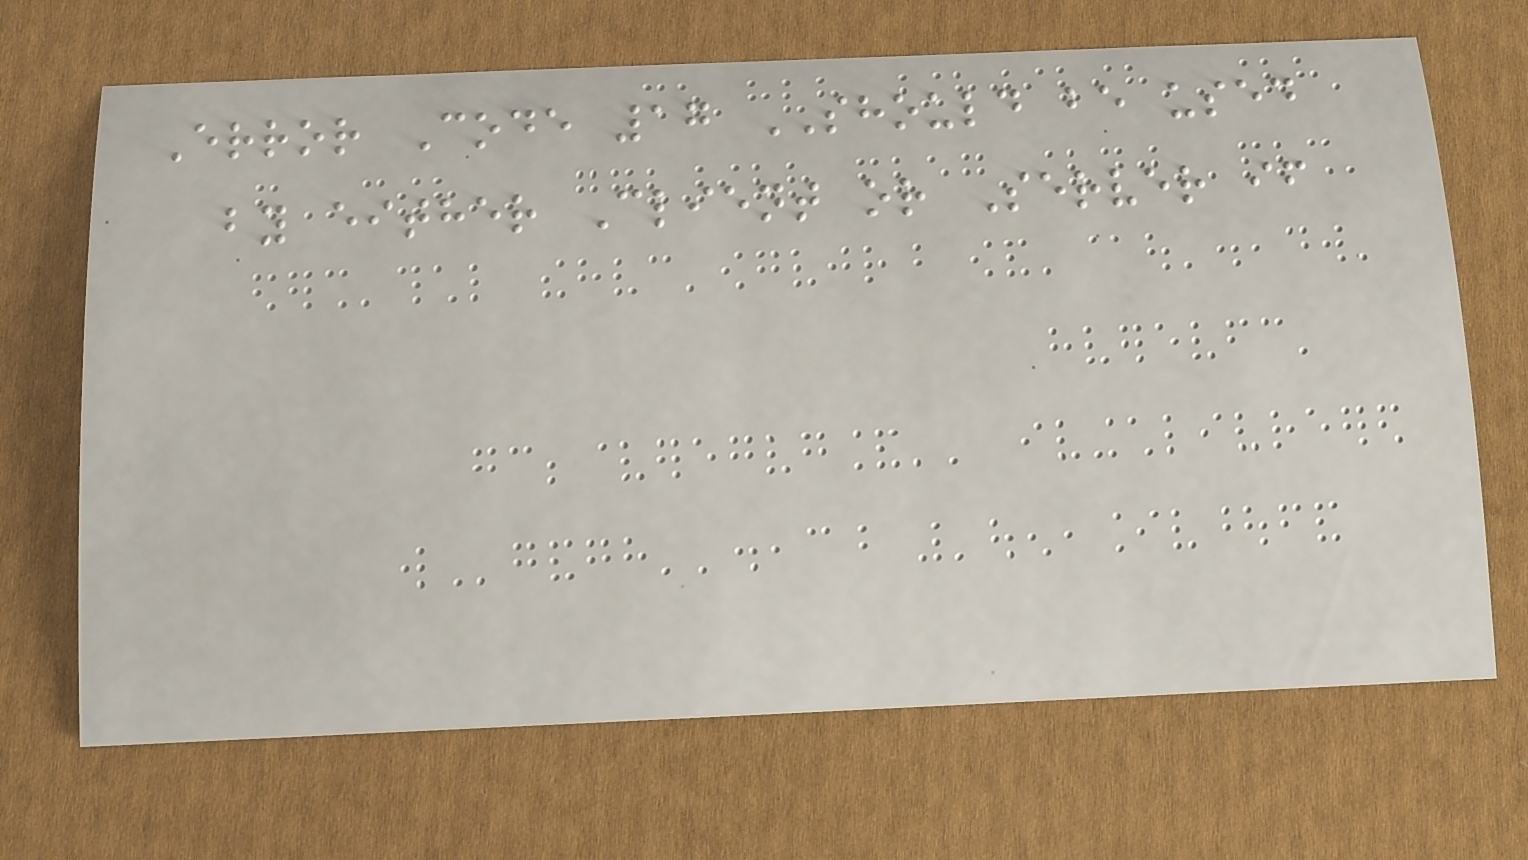Error Code 17 SHOULD be used
by either Client or Server if
